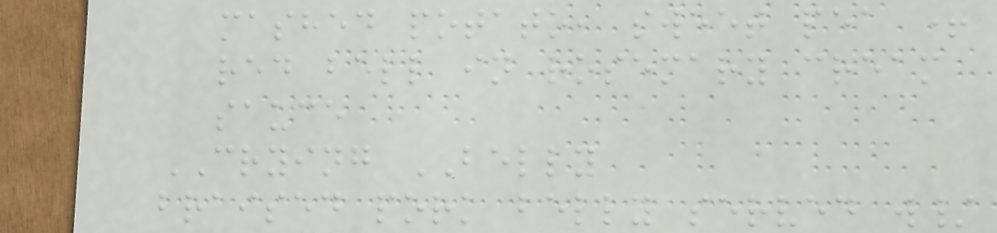mashed potato, sweet pea +
red bell in rosemary cream
sauce
CRYING BELLY
braised pork belly served w/
